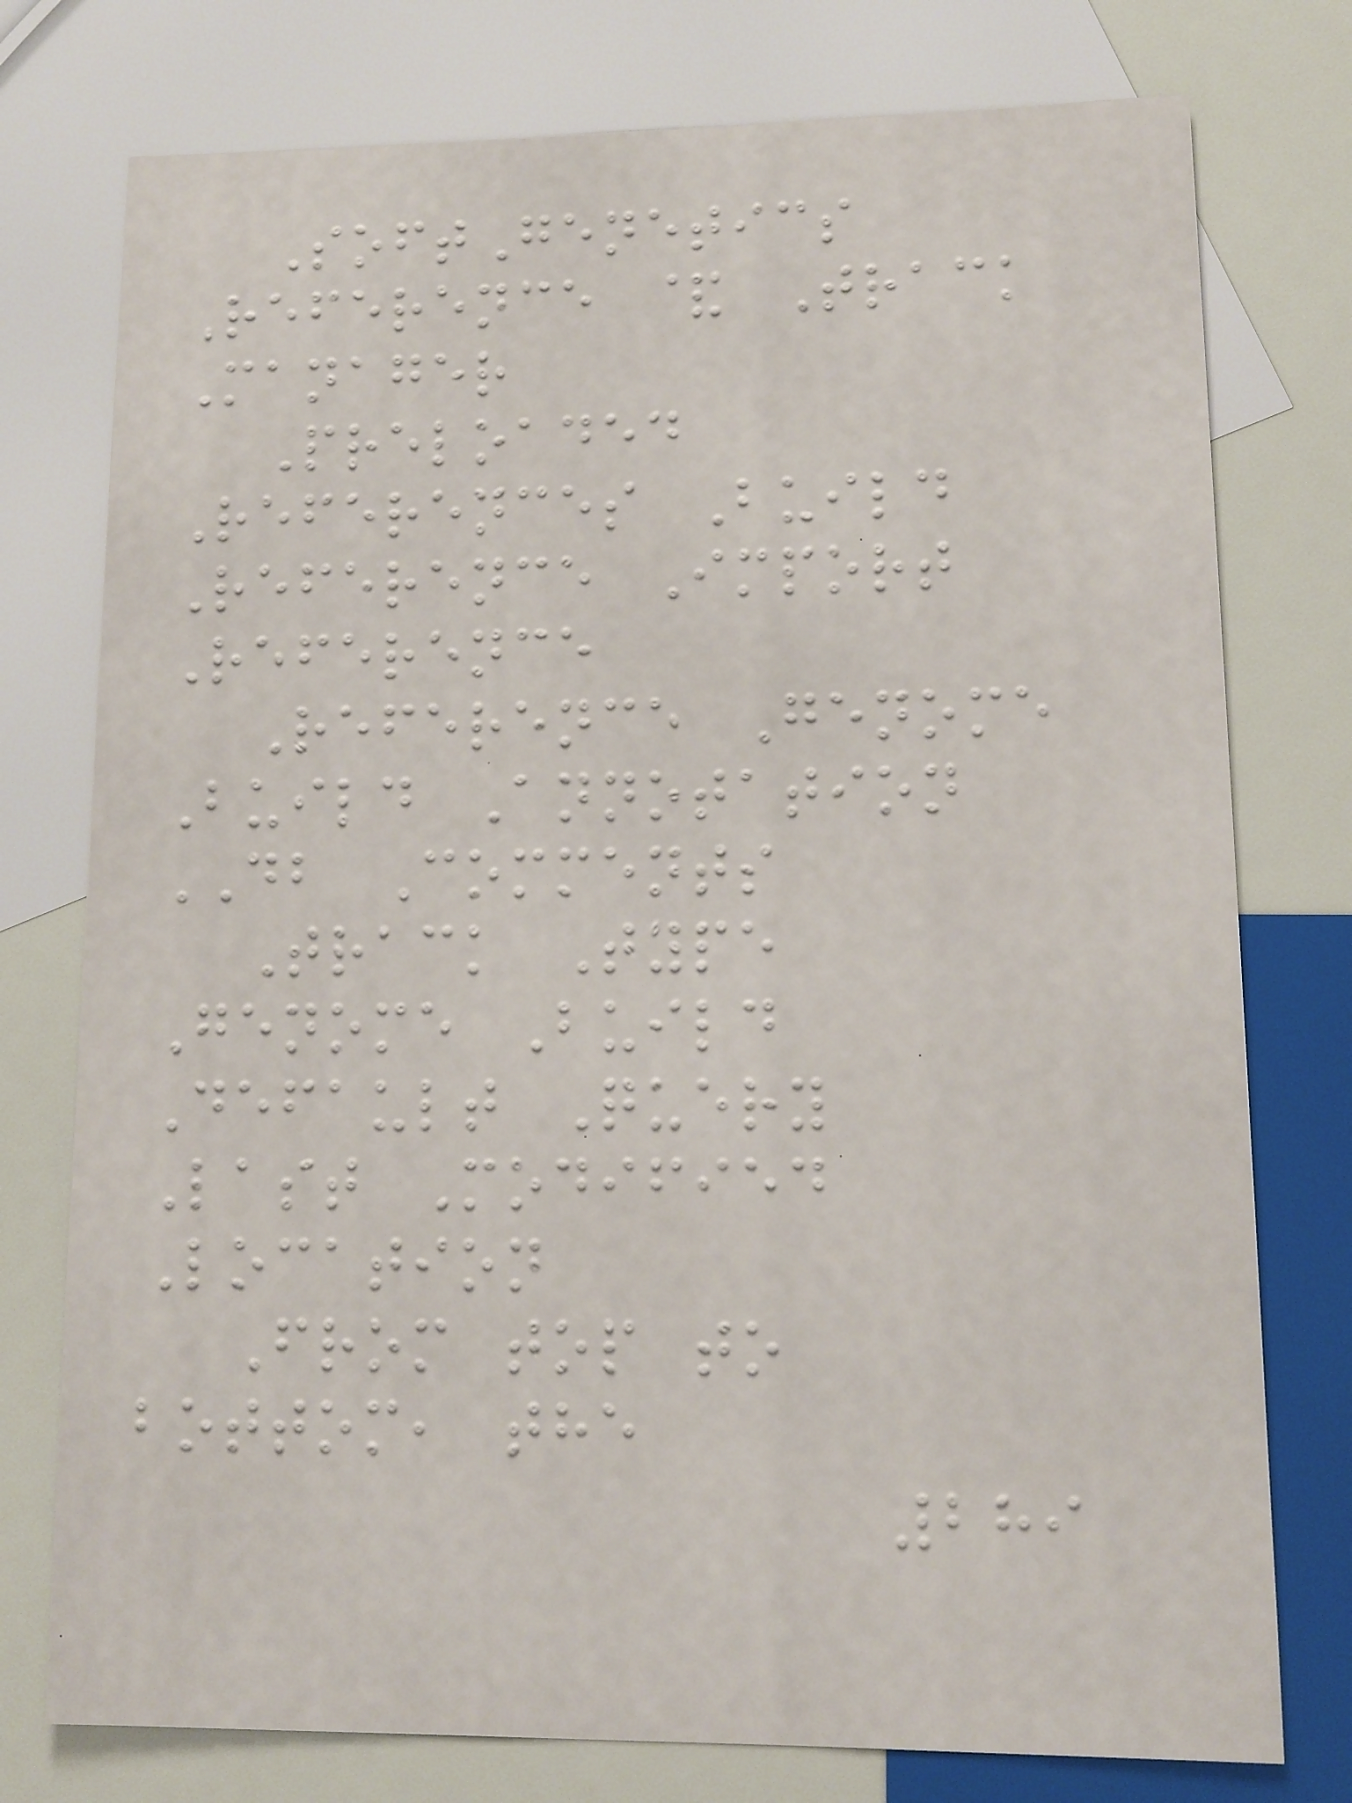SoftGenetics
Reference & Track
Manager
Preloaded
References Build
Reference Import
Reference
Reference Genome
Build Annotation
DB Comments
Track Type
Genome Build
Default Query
Last Modified
Location
From top to
bottom, the
289
